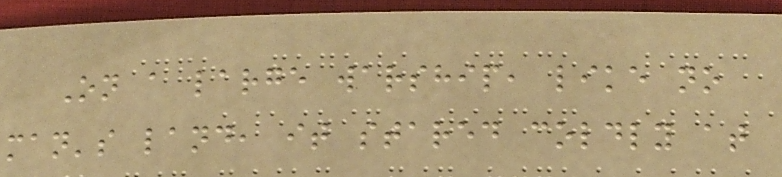On a large warship, like no
man's land, it stared coldly at
